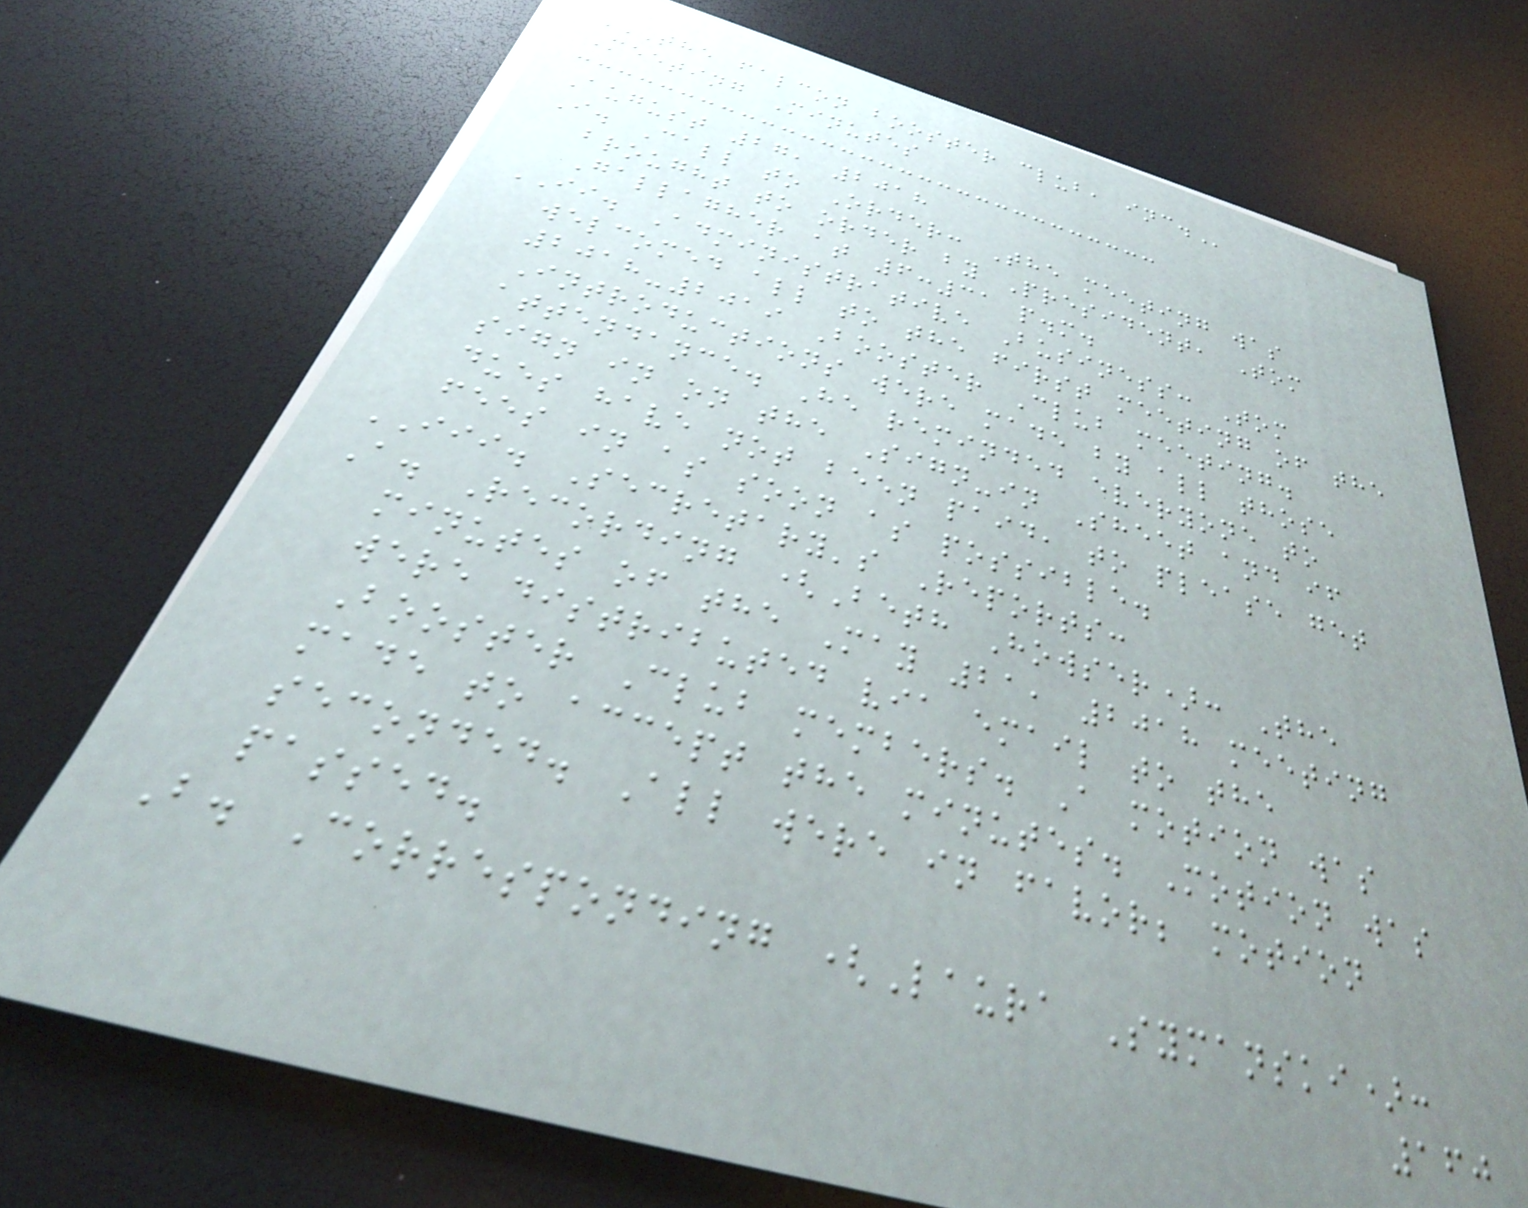THE FALCON BOOSTER CLUB, INC.
Meeting Minutes
August 27, 2018
I. Call to Order: The meeting was
brought to order by President, Tom
Gallagher at 6:31 p.m.
II. Administrative Business: Tom
welcomed all to the first meeting of the
2018-2019 Booster Club meeting.
Introductions were made by all those
attendance. He reminded everyone to
sign in on the Sign-in Sheet and if
dues have not been paid, to please get
fees in as soon as possible.
III. Secretary's Reports:
A. Recording (Beth Howser): The
minutes of the May 21, 2018 meeting
were distributed via email to the
Booster Club members. A motion was
made to accept the minutes. Motion was
seconded. All were in favor; motion
passed.
B. Corresponding (Laura Symanski):
160
